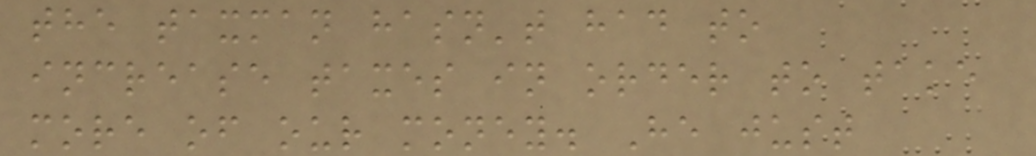the taxman hasn't had to
increase taxes in order to take
more of our money. He just
